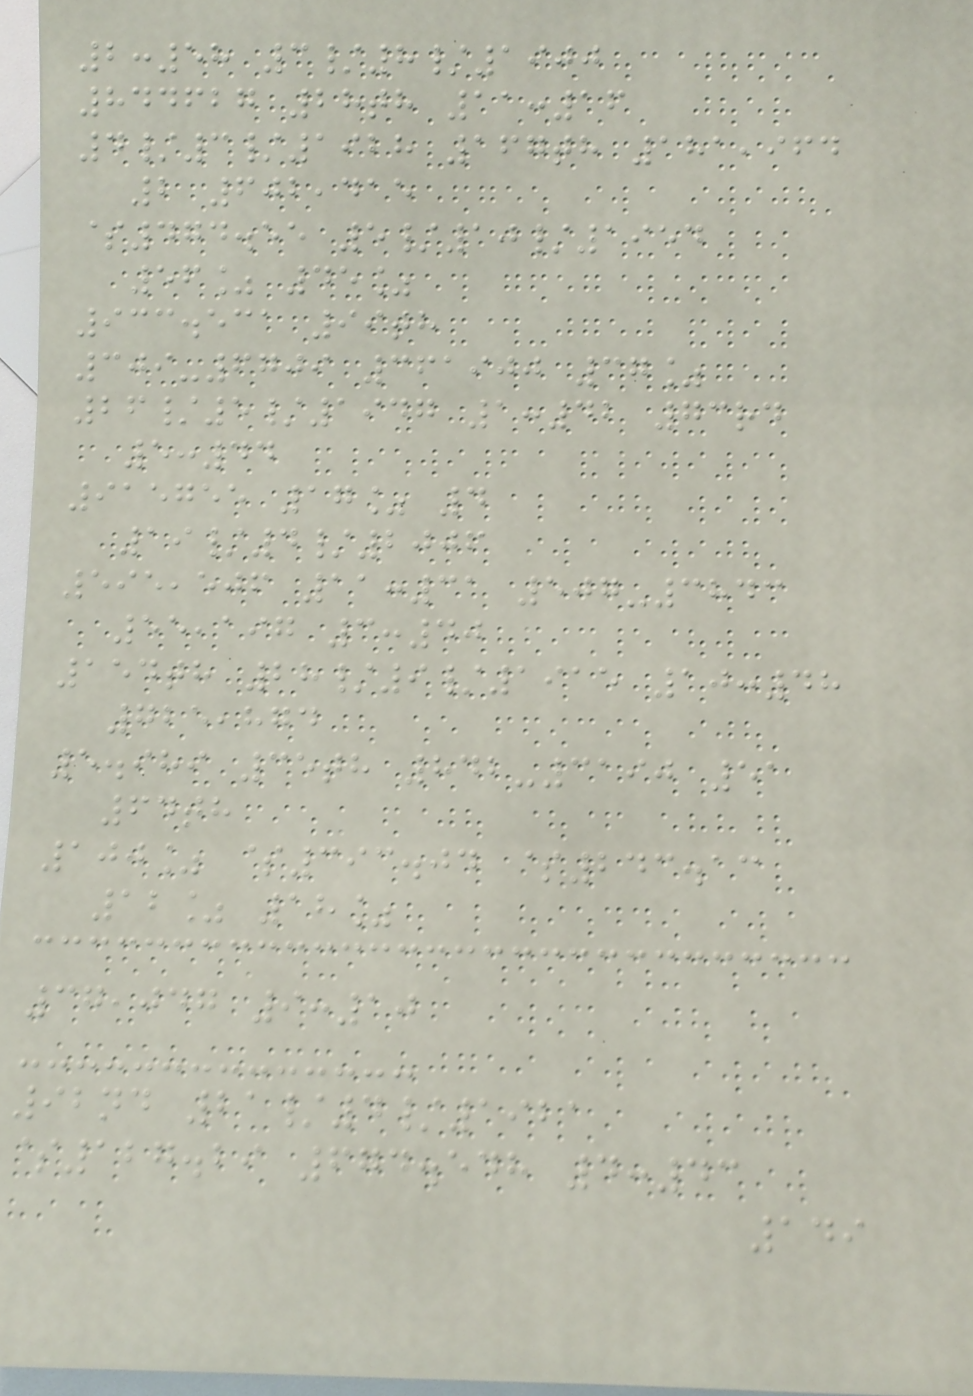2:58 3/8/1900
844627 28th 11:16
4/3/1928 167th 181,964
2 602,415
$474.55 5/10/1954
56% 45%
933.531 99th
309-6709 361900 37%
26/5/1947 1:42 73rd
5:44
915755 17% 4
19/4/2006
595,506 11:31 507-3843
55,197 3:40
154th 28/9/1915 10:48
725,874
5.989 35th 842-3190 51
64th
100% $393.04 $243.13
12% 18%
37,047 9:10
92nd 21/4/1921
$127.29 674.548 4:43
149
